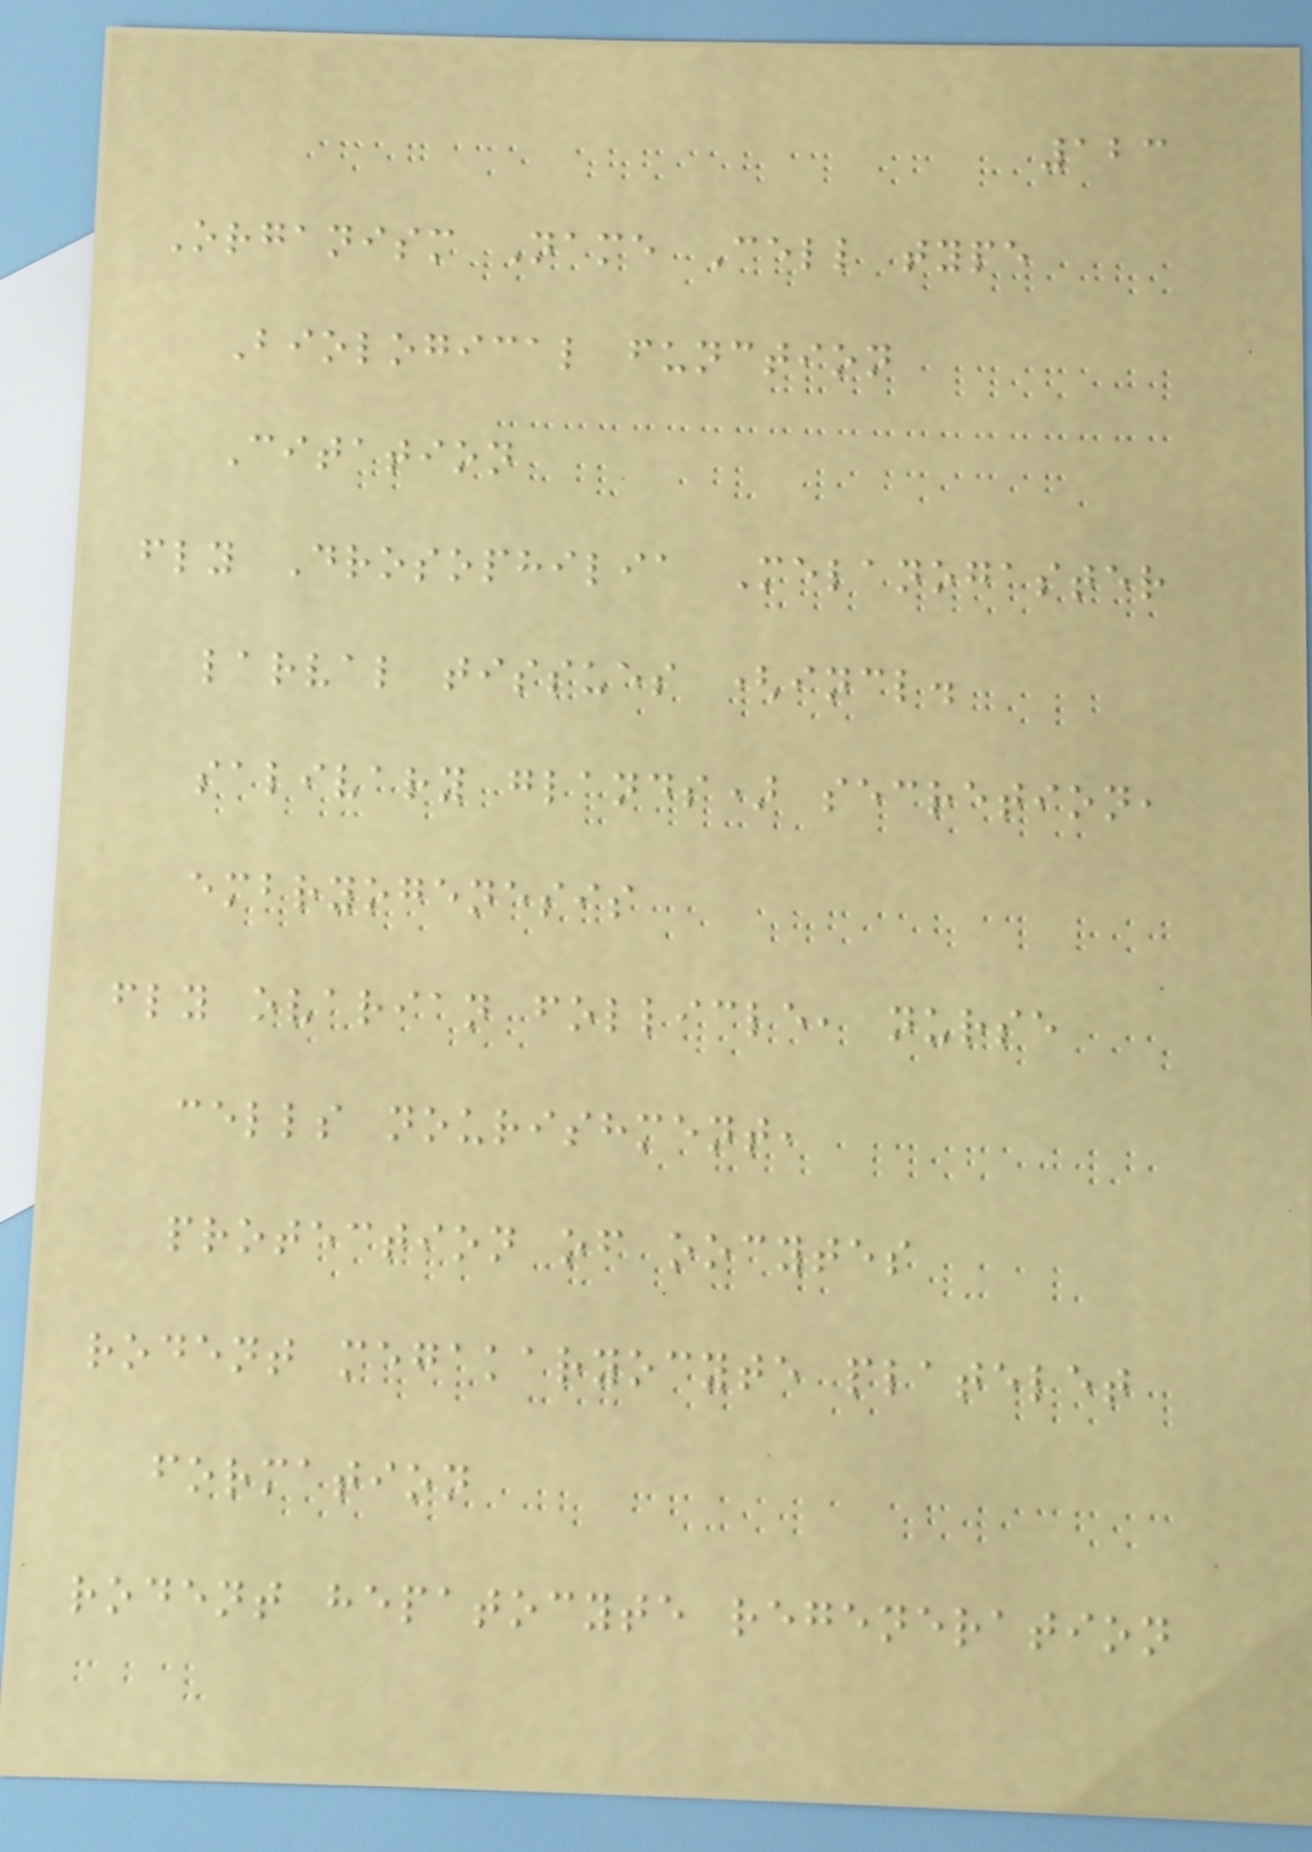123
Organism Name Cell type
Biological function
Citation
fly Drosophilia Melanogaster
larval tissues (incl.
salivary glands) secretion,
embryogenesis
fly ovarian follicle, nurse
cells nourishment,
protection of oocytes
rodent megakaryocyte platelet
formation
rodent hepatocyte regeneration
